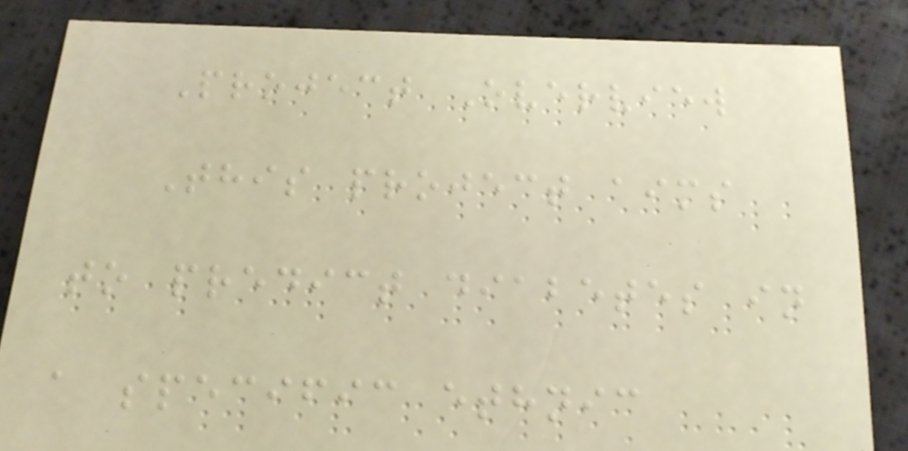Project Overview
This project aims
to predict diabetes in
a specific ethnic
